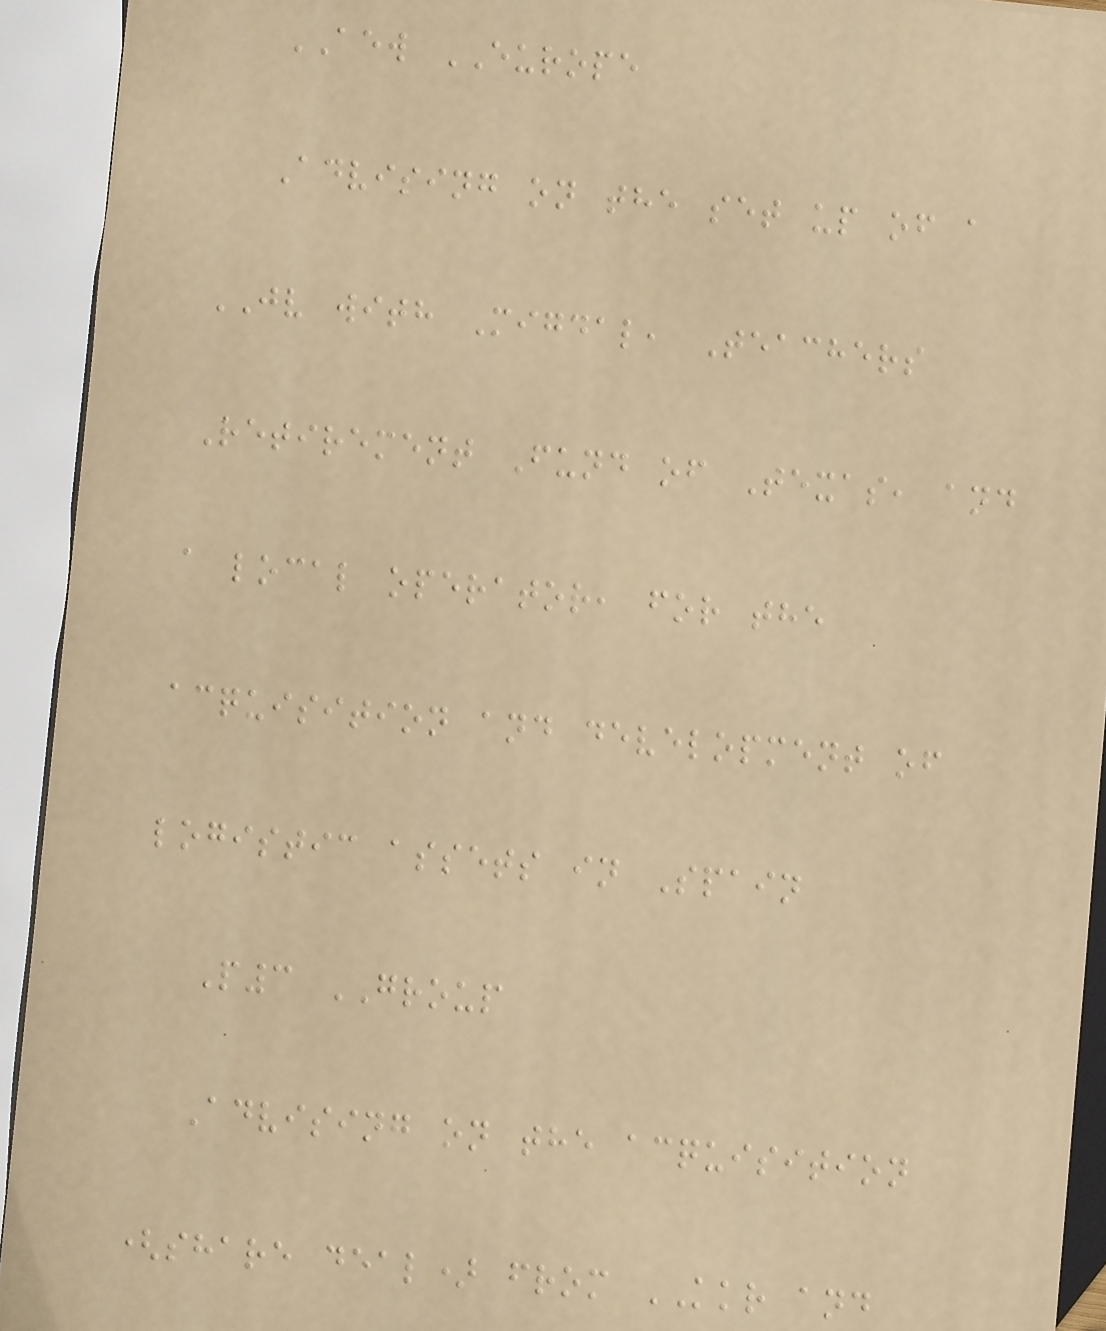AEW EUROPE
Advising on the set up of a
JV with Migdal, Teachers
Retirement Fund of Texas, and
a local operator, for the
acquisition and development of
logistic assets in Spain
P3 GROUP
Advising on the acquisition
(share deal) from KKR and
